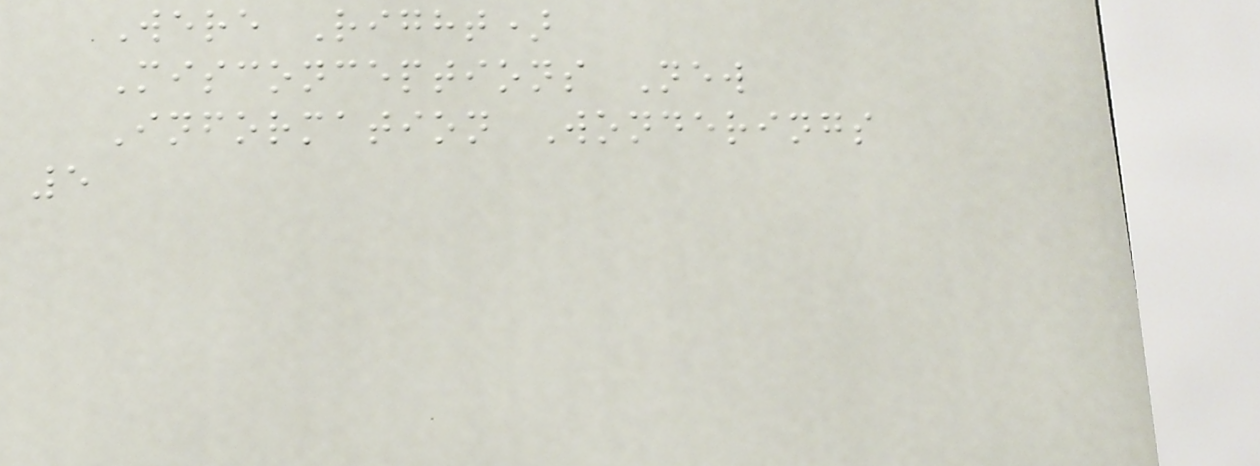Were Right)
Misconceptions New
Information Wonderings
5
